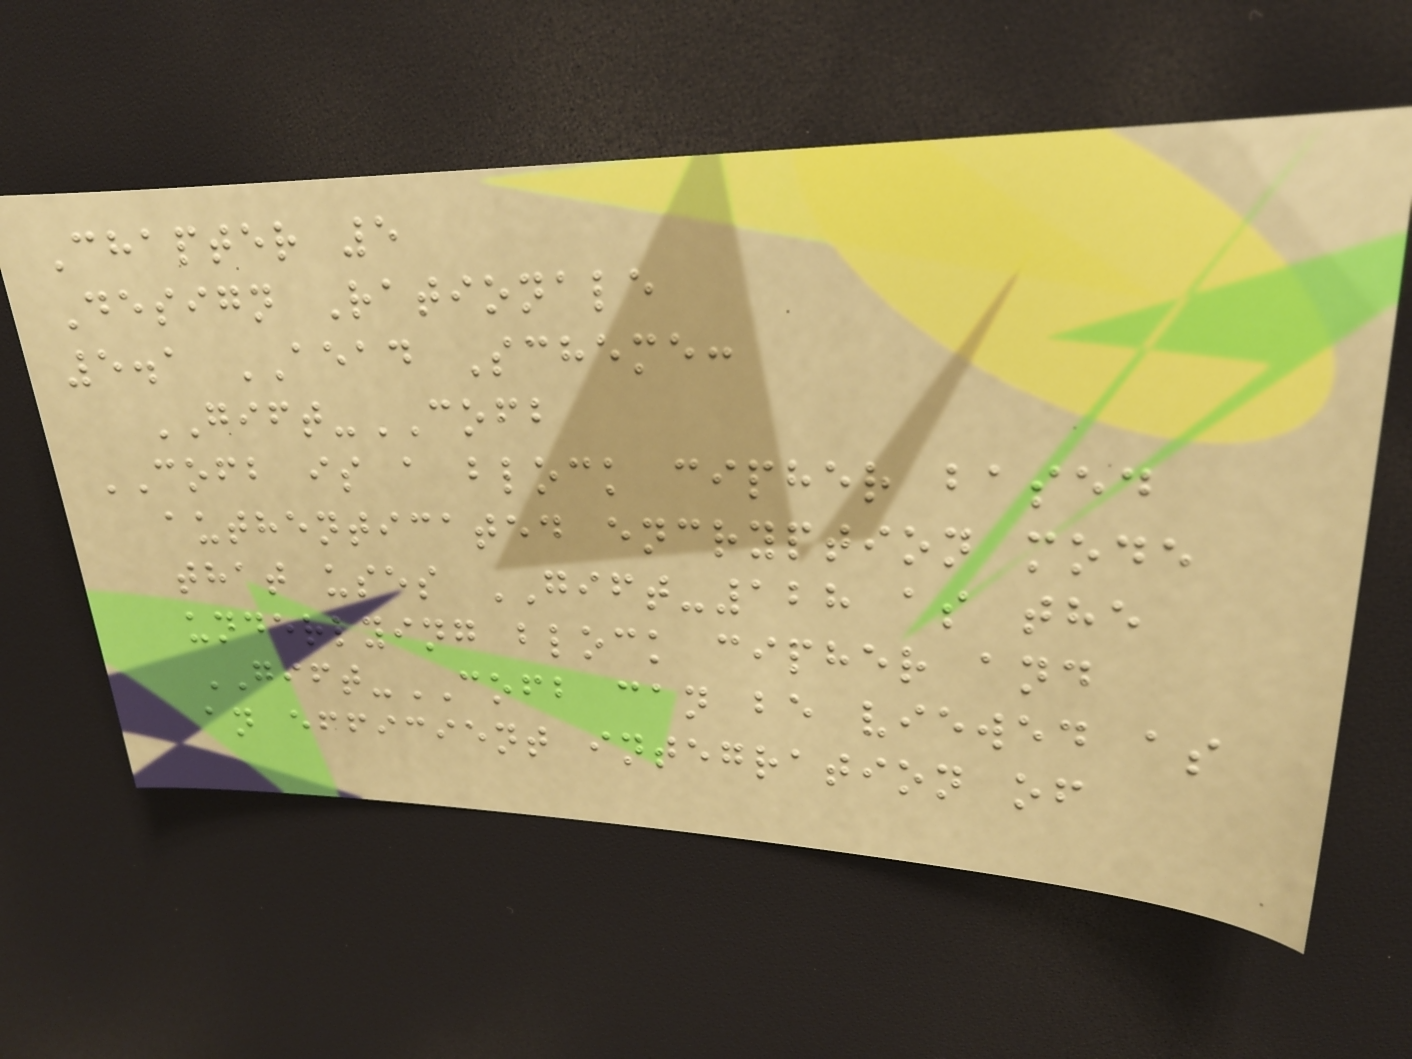Chapter 5
Design Rationale
5.1 AEAD Scheme:
GIFT-COFB
COFB is a block cipher based
authenticated encryption mode
that uses GIFT-128 as the
underlying block cipher and
GIFT-COFB can be viewed as
an efficient integration of
